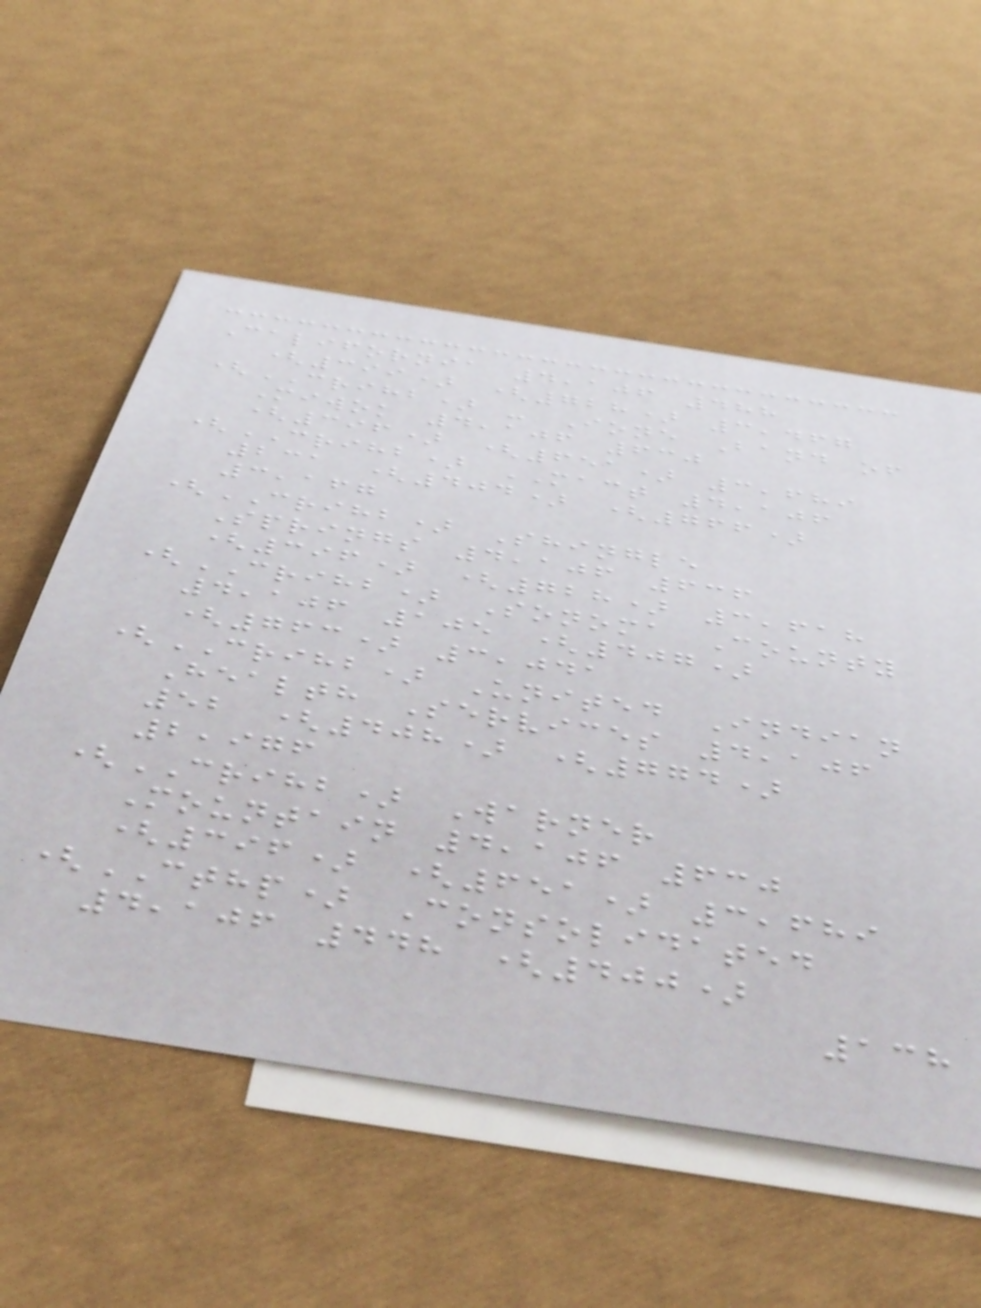California 4,106 488
(399) (728) 3,467
(CRIHB) - Ione Band of
Miwok 4,106 630
(396) (651) 3,689
(CRIHB) MACT 4,106
231 (404) (766)
3,167
(CRIHB) Shingle
Springs 4,106 636
(396) (728) 3,618
(CRIHB) Sonoma County
4,106 105 (407)
(763) 3,041
(CRIHB) United Indian
Health Services 4,106
52 (408) (774)
2,976
(CRIHB) Warner
Mountain 4,106 630
(396) (651) 3,689
(CTHP) Consolidated
4,106 448 (400)
138
